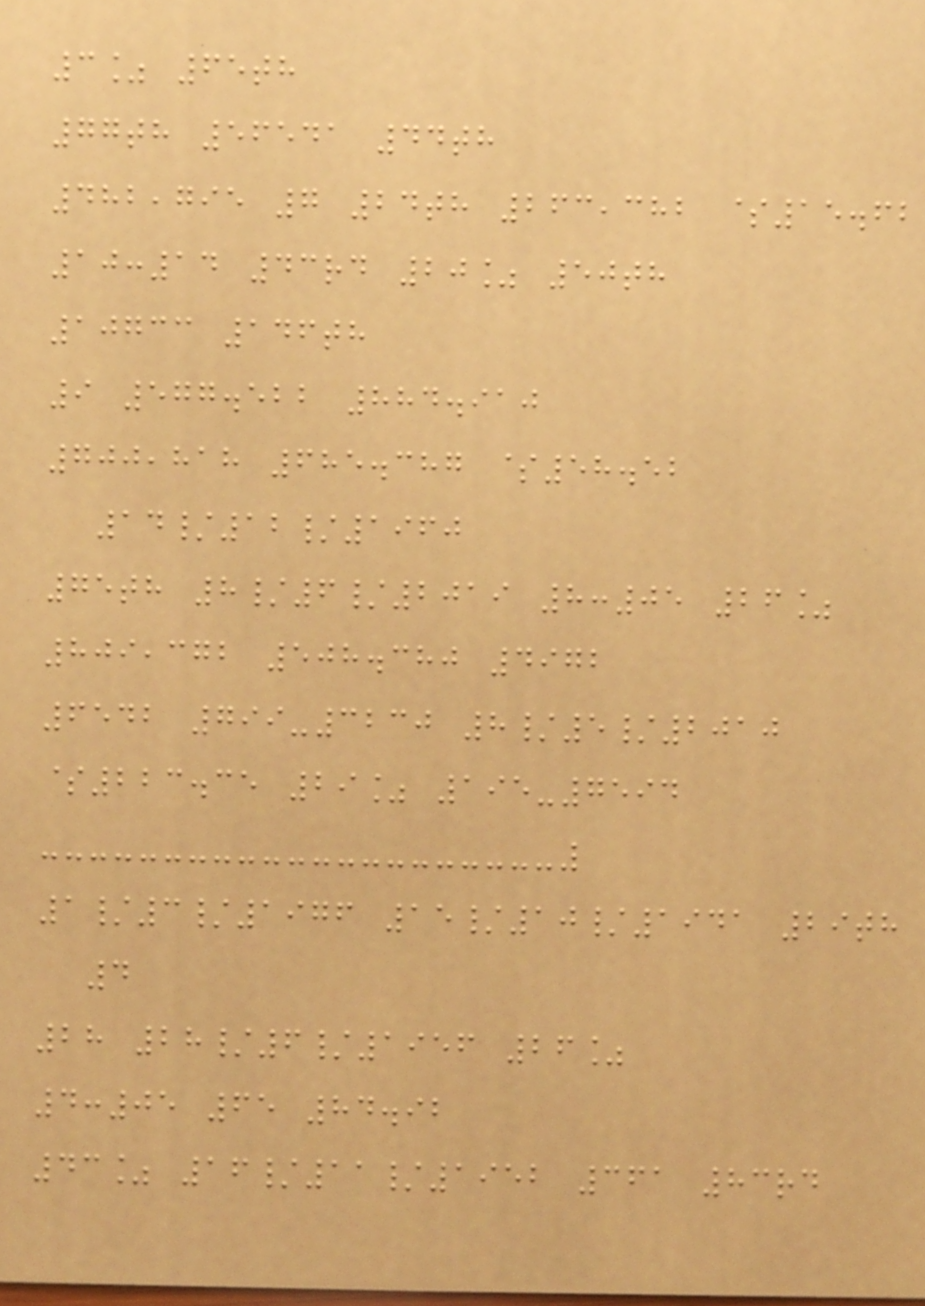3% 65th
77th 56541 44th
482,795 7 24th 263,382 $15.62
10:14 43rd 20% 50th
10733 146th
9 577.522 884.910
700,818 685.387 $58.52
14/12/1960
75th 8/6/2019 8:05 26%
809,372 508.380 4972
6542 799-3230 8/5/2010
$223.35 29% 195-7594
1/3/1976 15/10/1941 29th
4
28 28/6/1956 26%
4:05 65 84.92
43% 16/11/1952 361 83rd
